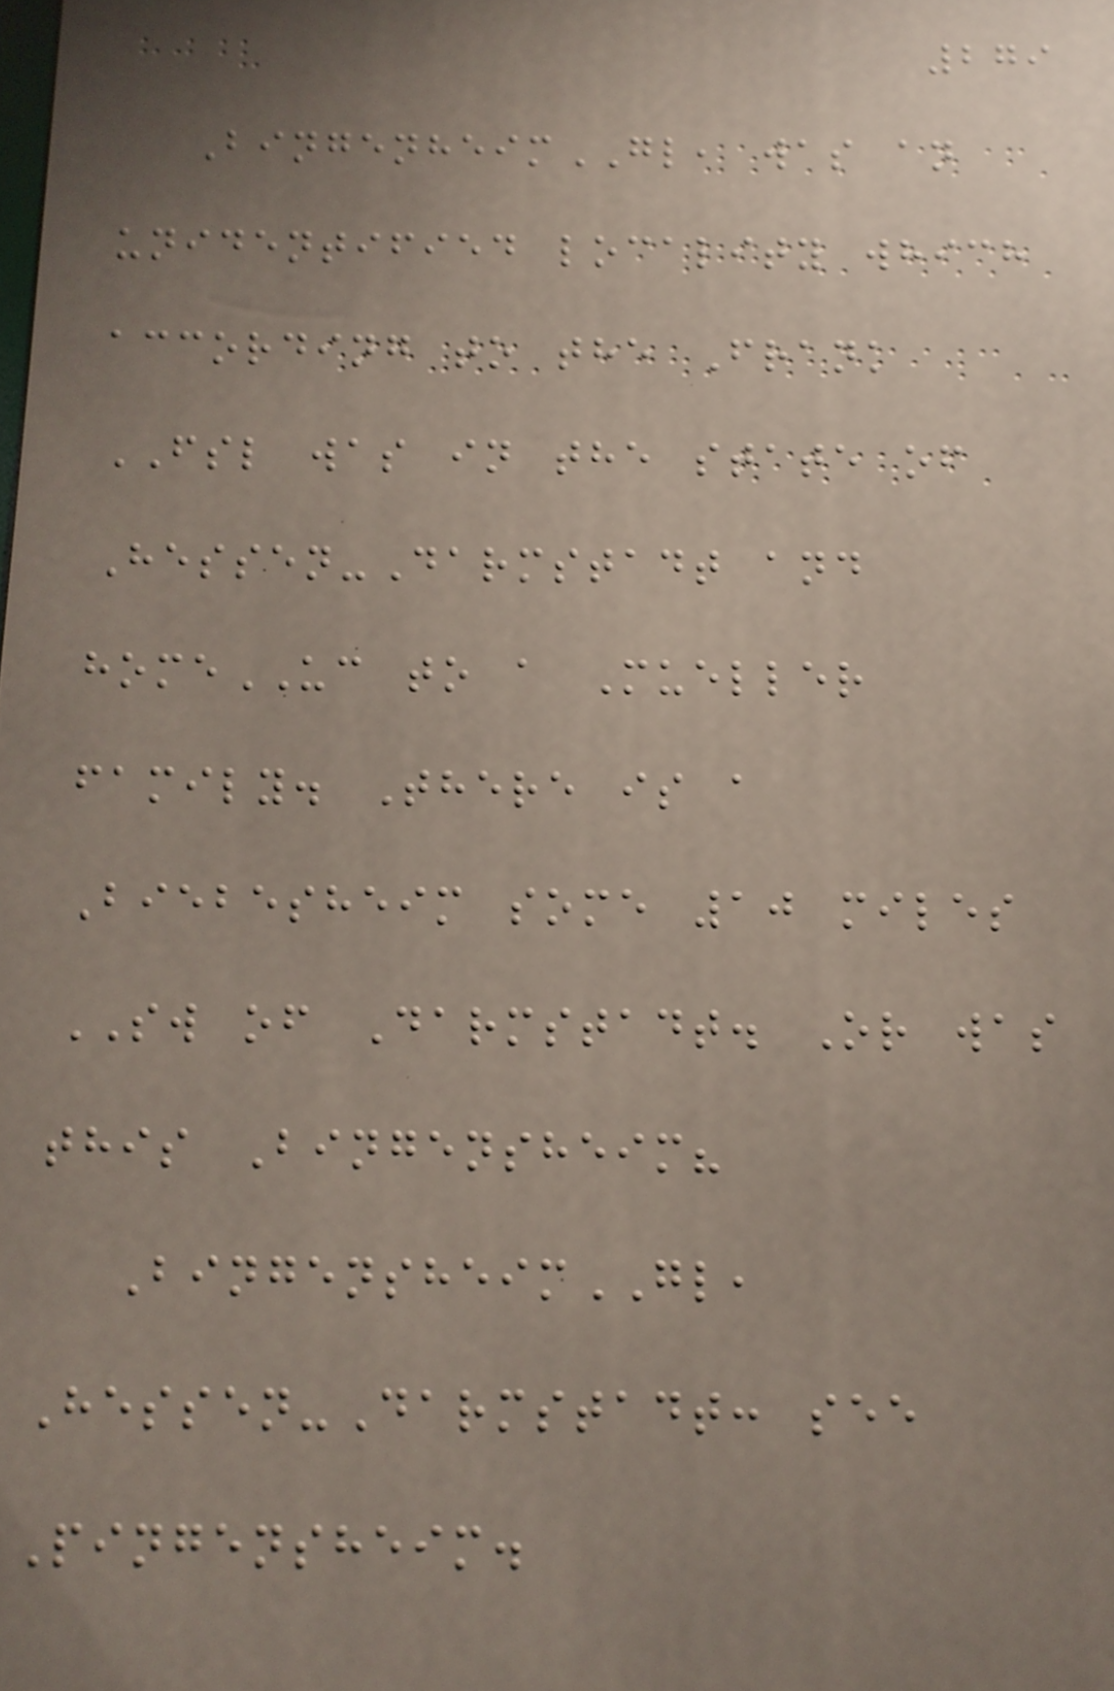279
BingenheimGL, was an
unidentified locality which
according to the Frank
FSL was in the state of
Hessen-Darmstadt and
homeUC to a Mueller
family. There is a
Biebesheim some 10 miles
SW of Darmstadt. Or was
this Bingensheim?
BingensheimGL,
Hessen-Darmstadt: see
Pingensheim.
